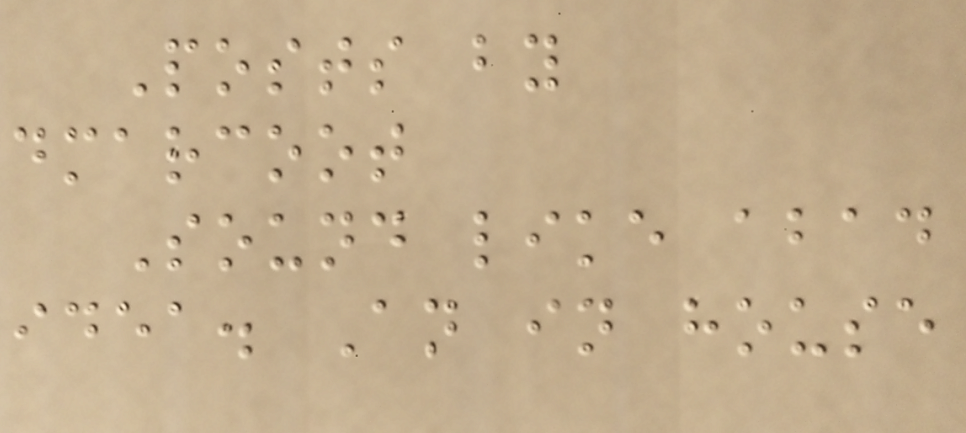Posts by
dmarcoot
Sound like abad
idea. An in house
